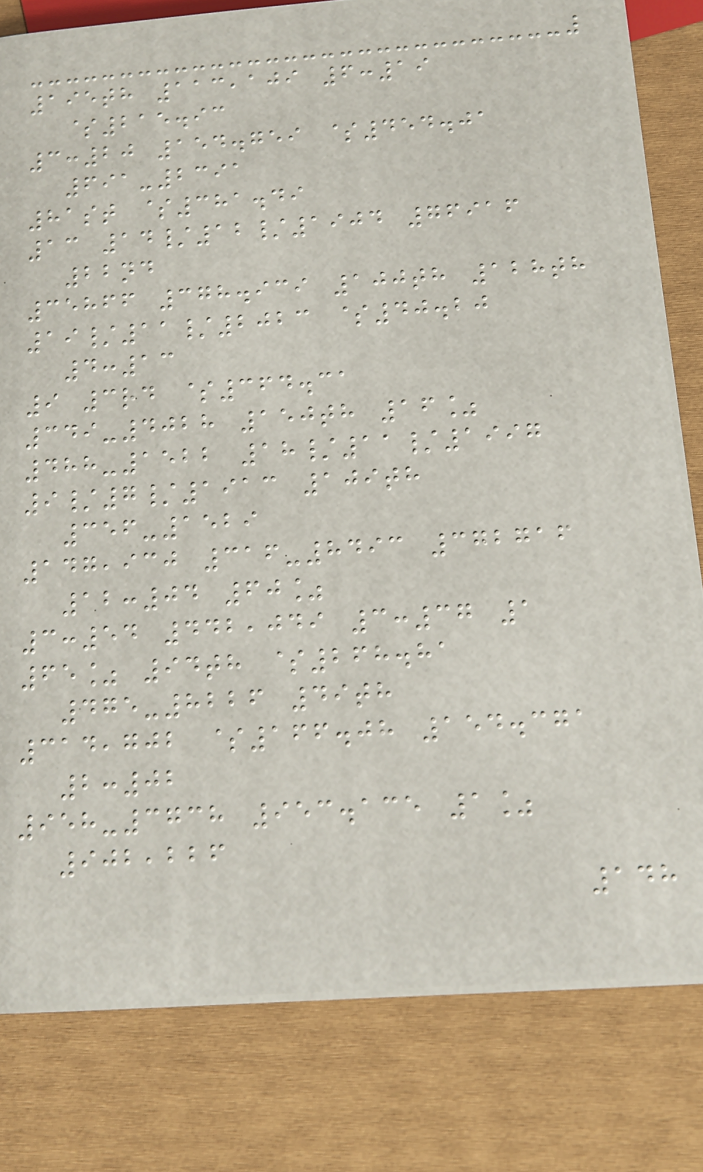195th 113,109 6:19
$215.93
3:20 154.759 $454.01
691-2391
81st $381.49
13 14/12/1904 76916
22nd
35866 378.939 100th 128th
19/11/2023 $40.20
4:13
9 3rd $364.31
349-4028 150th 16%
488-1522 18/11/1997
9/7/1913 109th
356-1529
147,930 316-8493 372716
12:04 60%
3:54 442,049 3:37 1
65% 94th $268.81
475-8226 49th
314,702 $166.08 154.371
2:02
958-3738 953.135 1%
902,226
148
